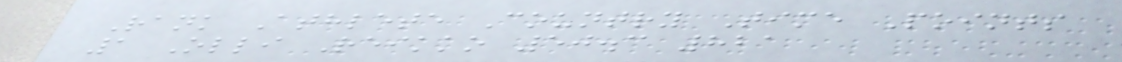Rank Athlete Country Time Points
1 Olli Reikko 50.3 821
